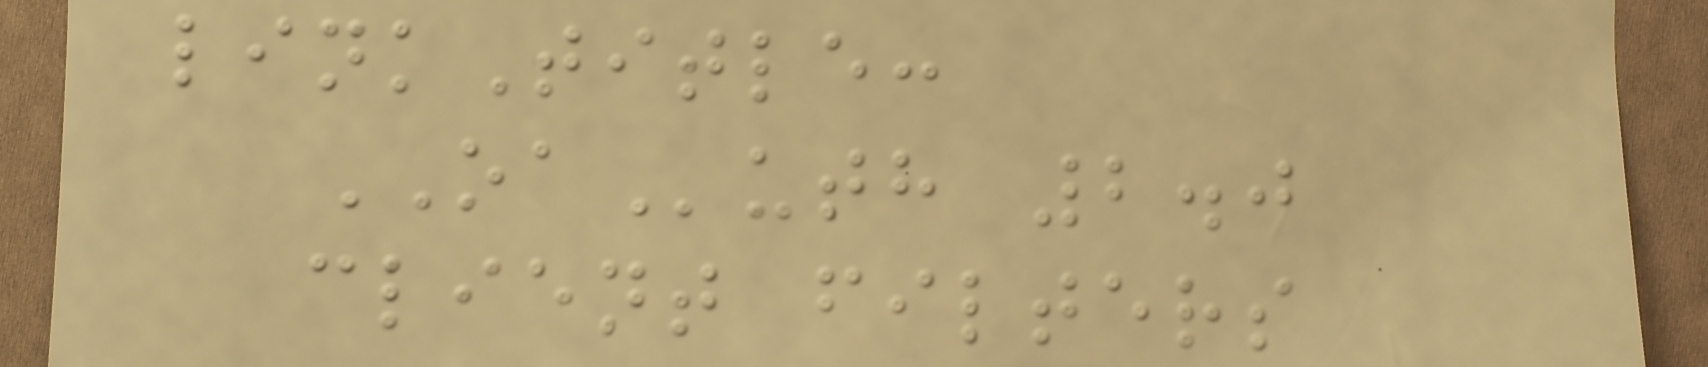linkTitle:
OAuth 2.0
client filters
